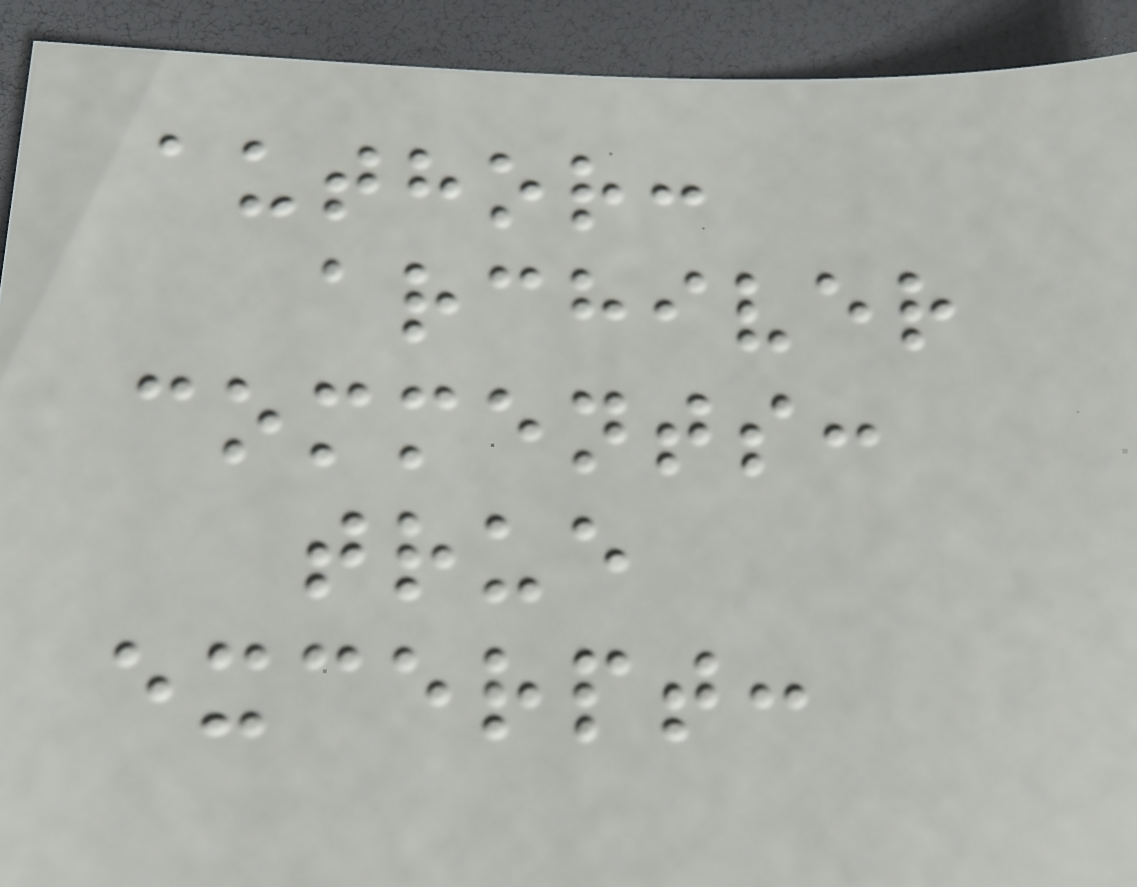author:
archiver
comments:
true
excerpt:
